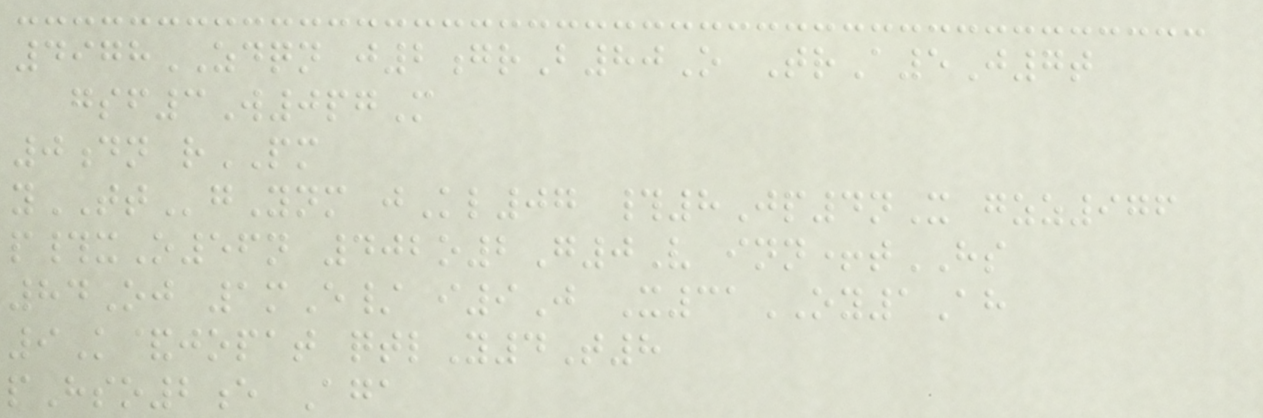4978ZDQN j2grB80O TrA5J7t
gsf3W0pgM
0dn rPM
yTTgYnm jKl07 #8Jp4nX gzz976
p#xO56n 402o2G0V inn+tHS
84Oj 1mE/ i9J X31OY1Ah
9K&jopat qtlY4T8
pHso2e Aga
